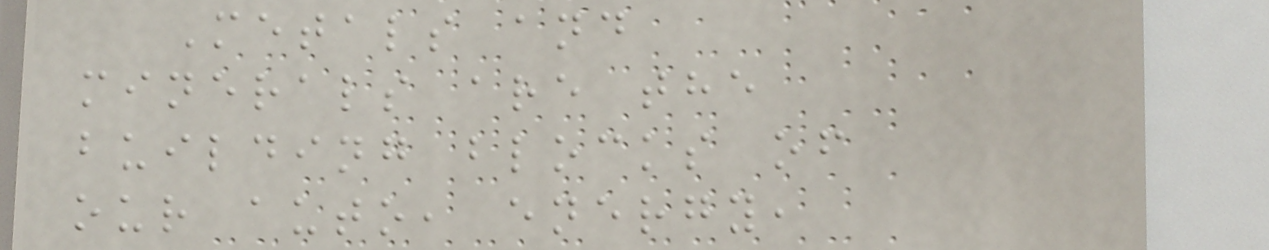Metals and
minerals are the
building blocks of
our auto, energy,
